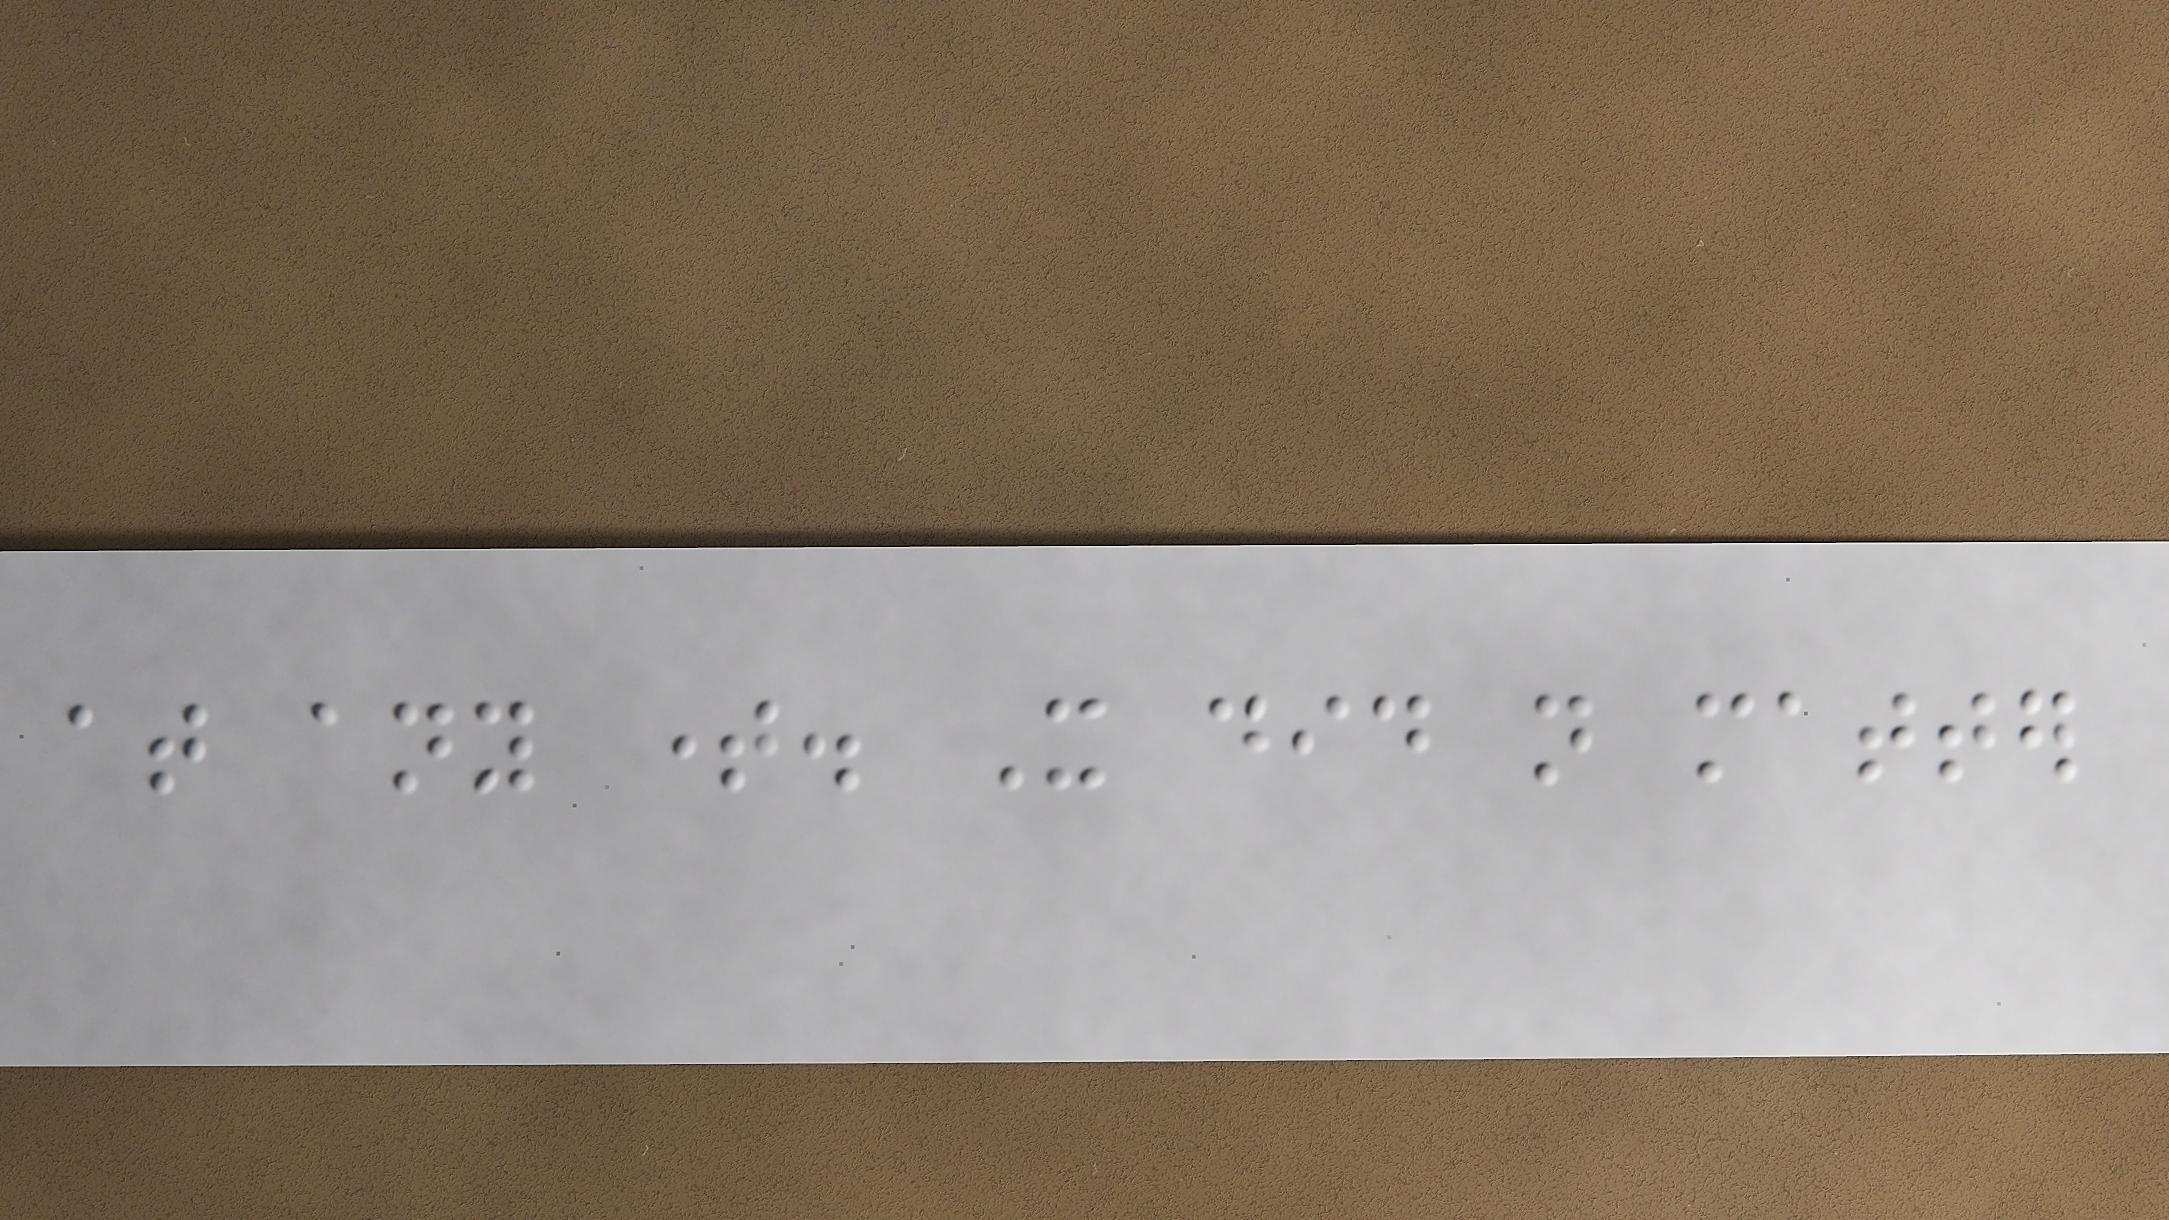at any time. It did not matter
